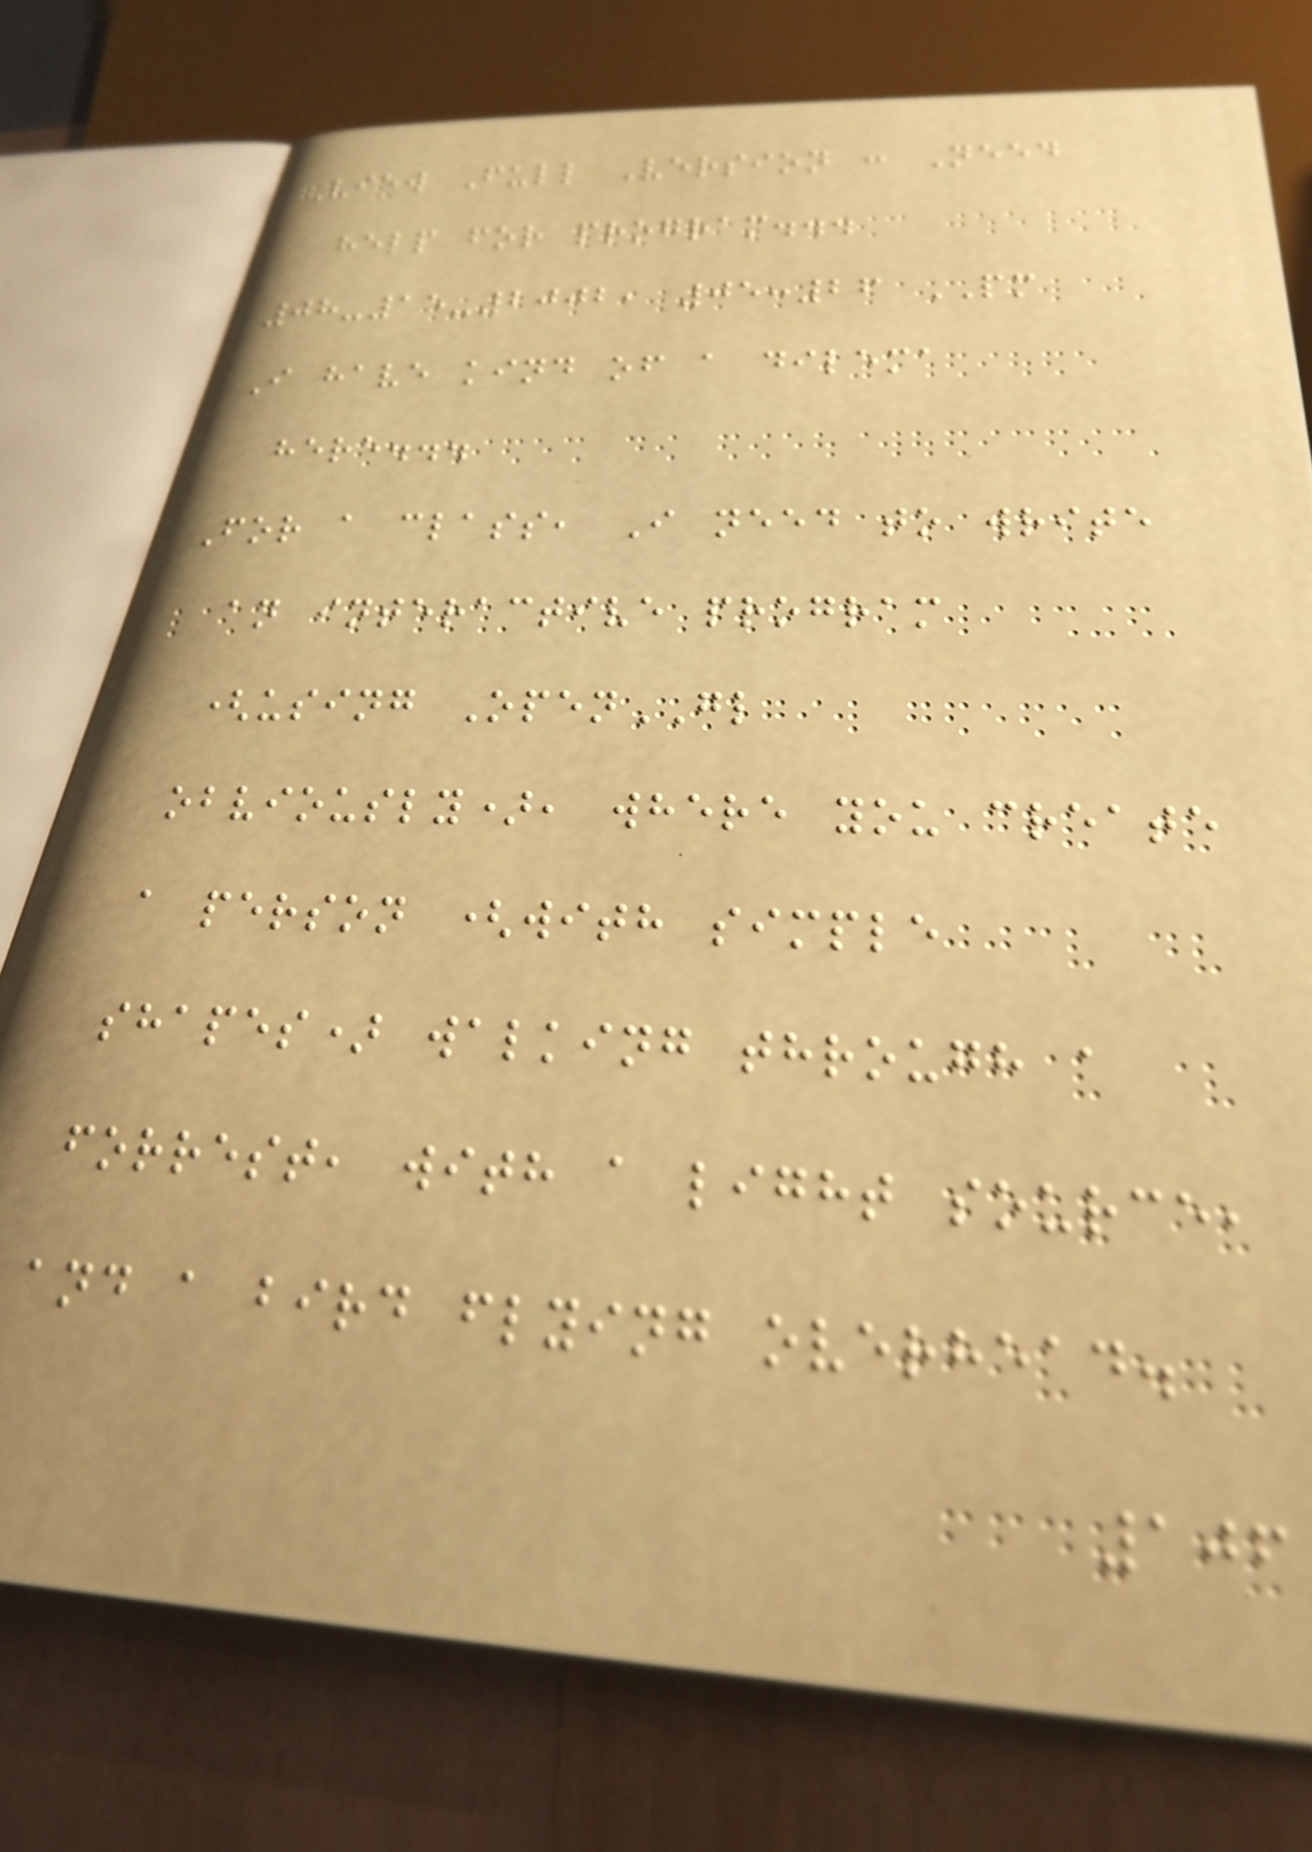View Full Version : Need
help for program...
08-15-2002, 05:26 PM
I have kind of a dilema
here...
For a class, I need to write
an interactive program
(using OpenGL
obviously), where you create
a person (with simple
shapes) walking through a
forrest, with a light source,
and a bird flying overhead.
106
